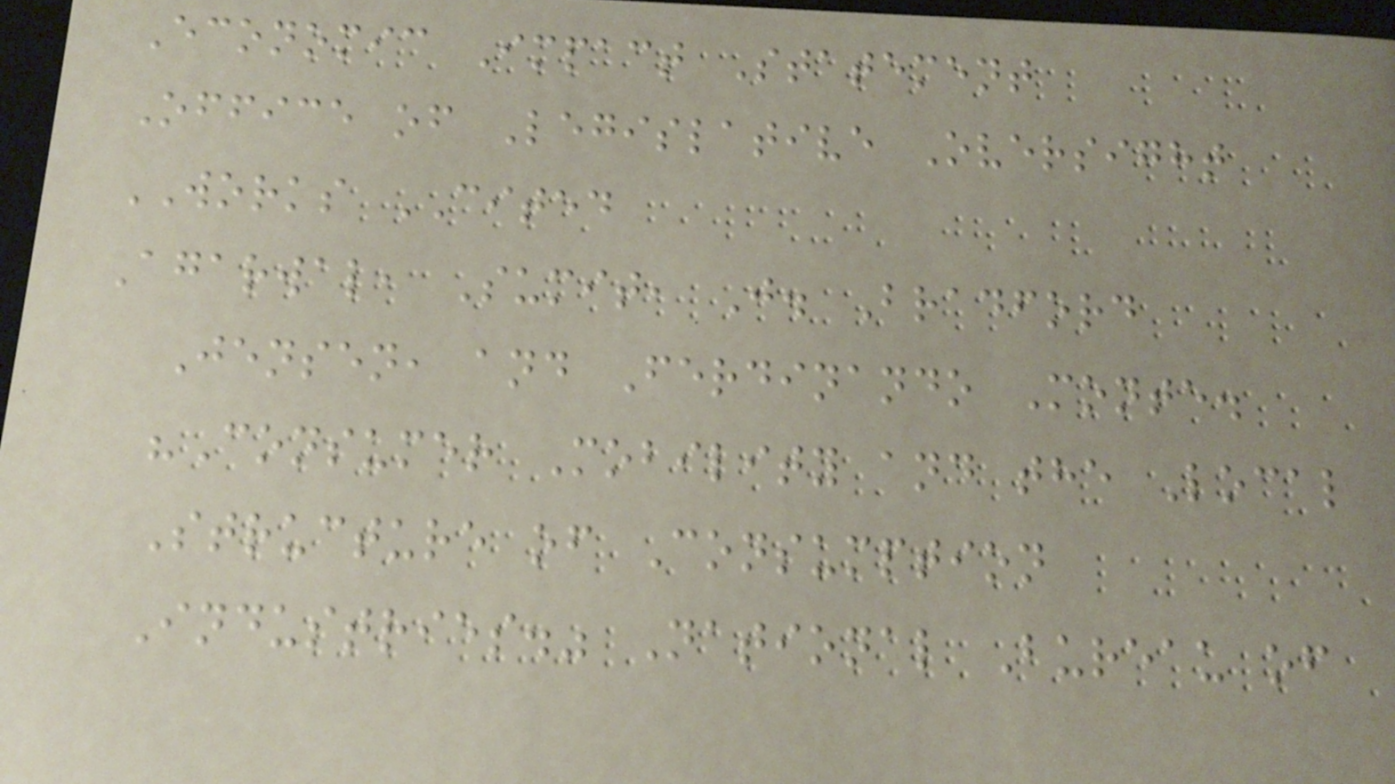Economic Impact Statement
Office of Legislative Oversight
WORKS CITED
Agarwal, Sumit, J. Bradford
Jensen, and Ferdinando Monte.
"Consumer Mobility and the Local
Structure of Consumption
Industries." National Bureau of
